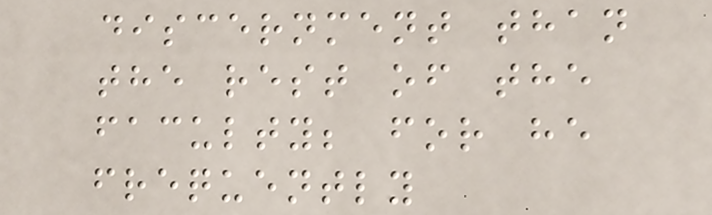discernment than
the rest of the
faculty; for he
frequently
